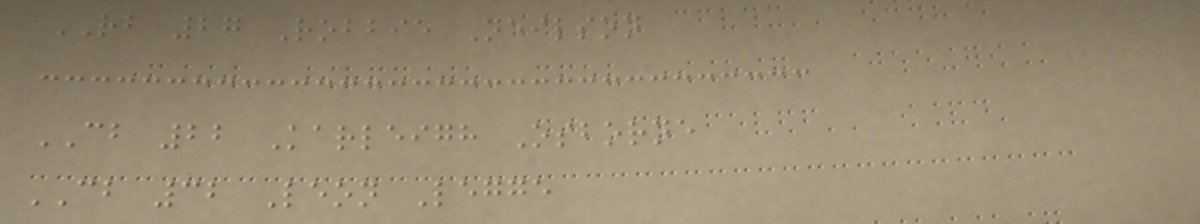RB 27 Robbie Neilson
CB 22 Karleigh Osborne
CB 32 Leon Legge
